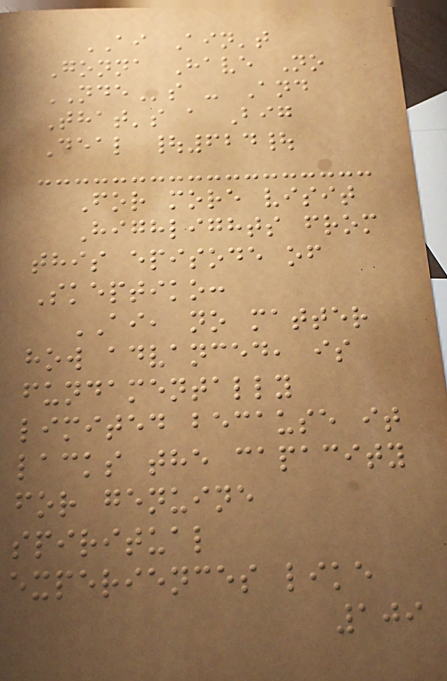AI Ain't
Gonna Have No
NDEs - And
That's a Big
Deal |624|
For more visit
Highlights from
this episode of
Skeptiko:
AI, no matter
how advanced, is
fundamentally
limited because it
lacks the capacity
for genuine
spiritual
experiences like
109
